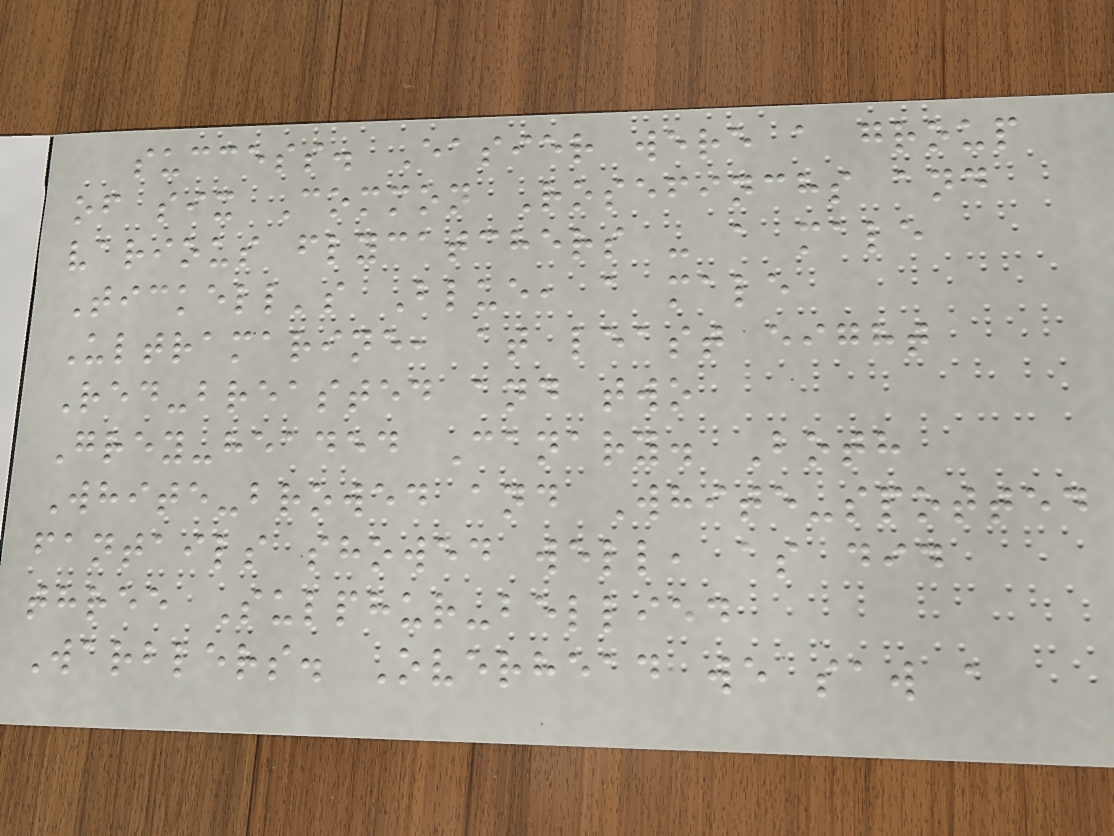success. Easier were a group
of six Common Rosefinchs and
various flycatchers - a male
Tickell's Blue, a male
Ultramarine, at least eight
Red-breasted and two
Grey-headed Canary. Both
White-browed and White-spotted
fantails showed well, as did
three Sulphur-bellied
Warblers. Overhead we saw a
